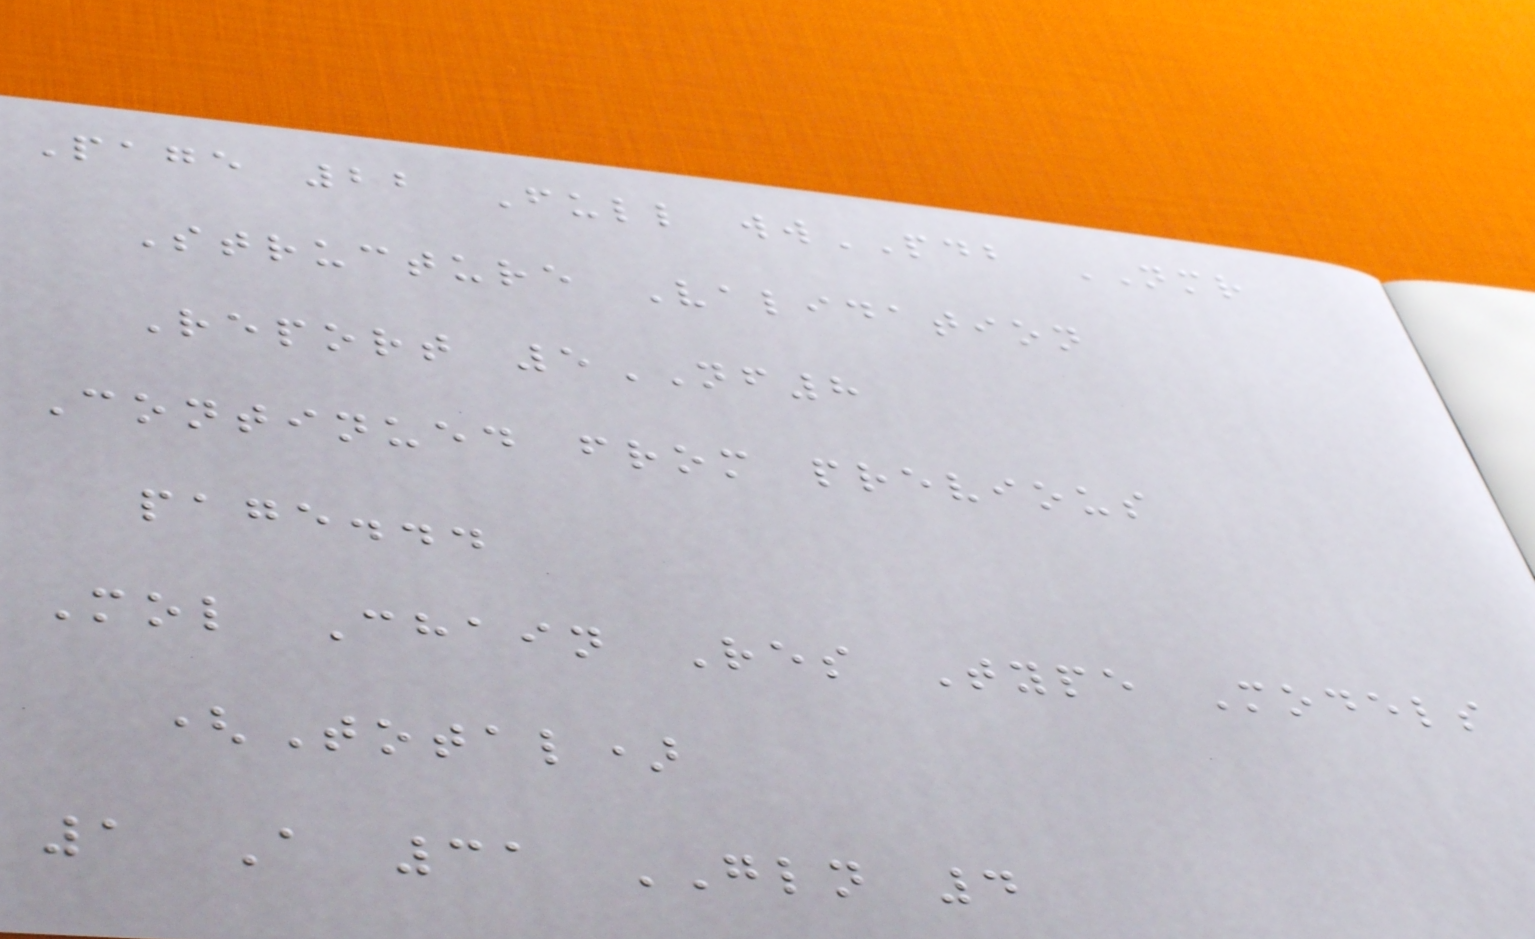Page 22 Full wwPDB NMR
Structure Validation
Report 5NF8
Continued from previous
page...
Mol Chain Res Type Models
(Total)
1 A 31 GLN 4
